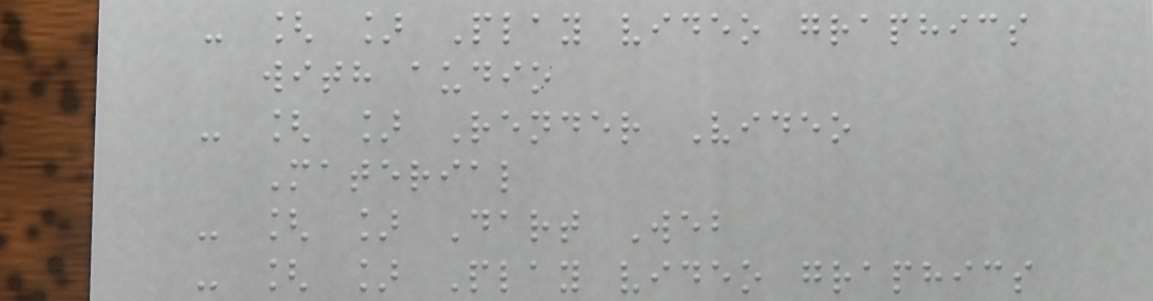- [ ] Play video graphics
with audio
- [ ] Render Video
Material
- [ ] Dart Web
- [ ] Play video graphics
